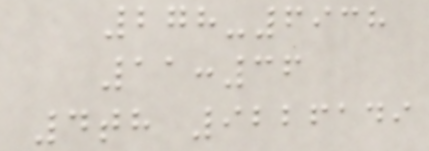278-6938
11:36
4th 9226149
